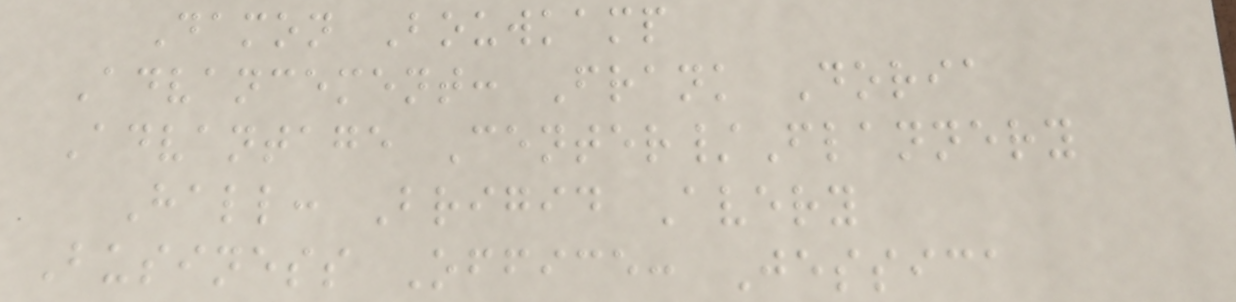Damon Bouwkamp
Advancement: Frank Doria
Advantage Center/Flannery
Hall: Brigid Avery
Business Office: Jessica
